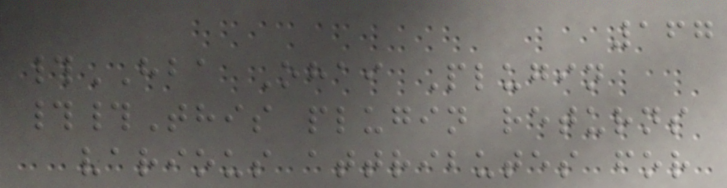167
#HBA Ohai Plugin
##This plugin returns
various attributes for
